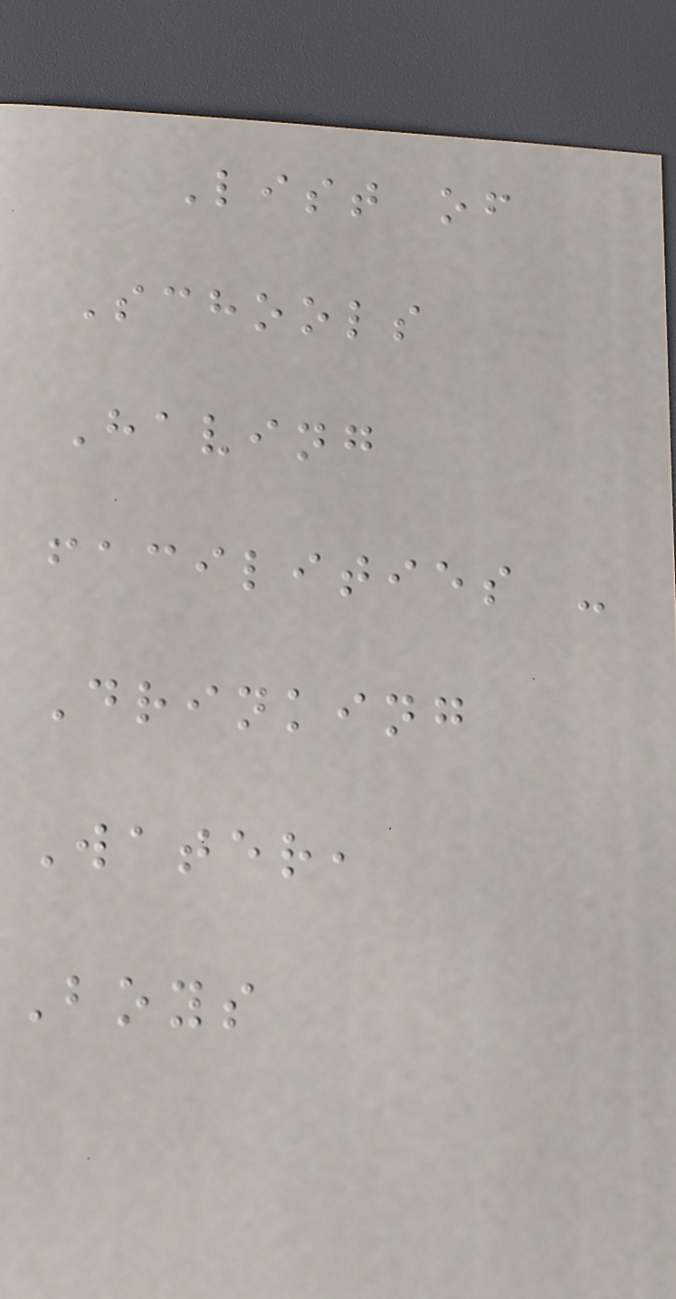List of
Schools
Having
facilities -
Drinking
Water,
Boys
